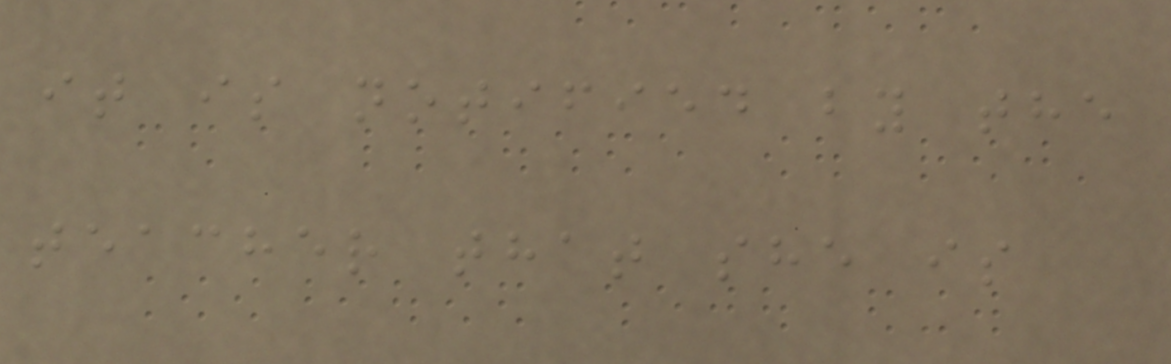it is notified by the
teacher that she is
